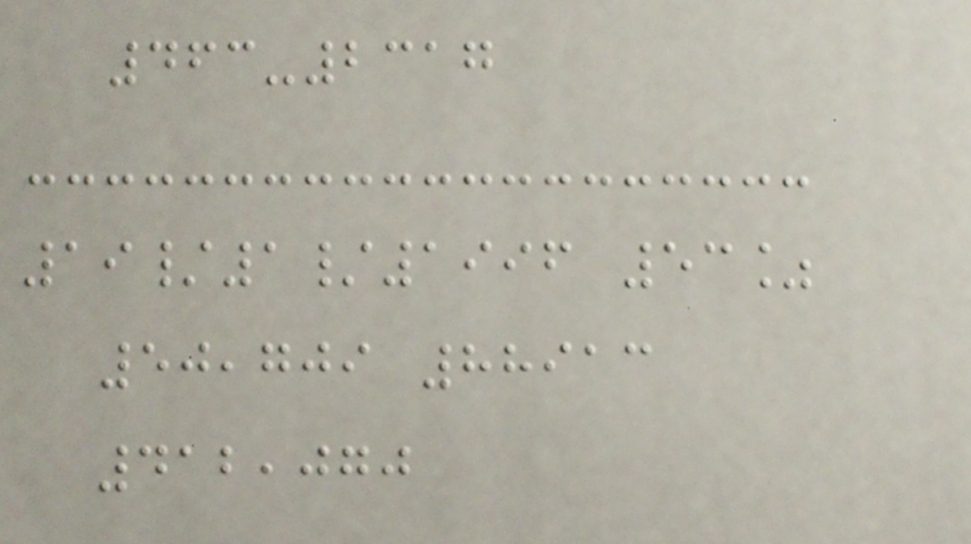463-2317
19/1/1996 53%
50,709 88913
412,070
